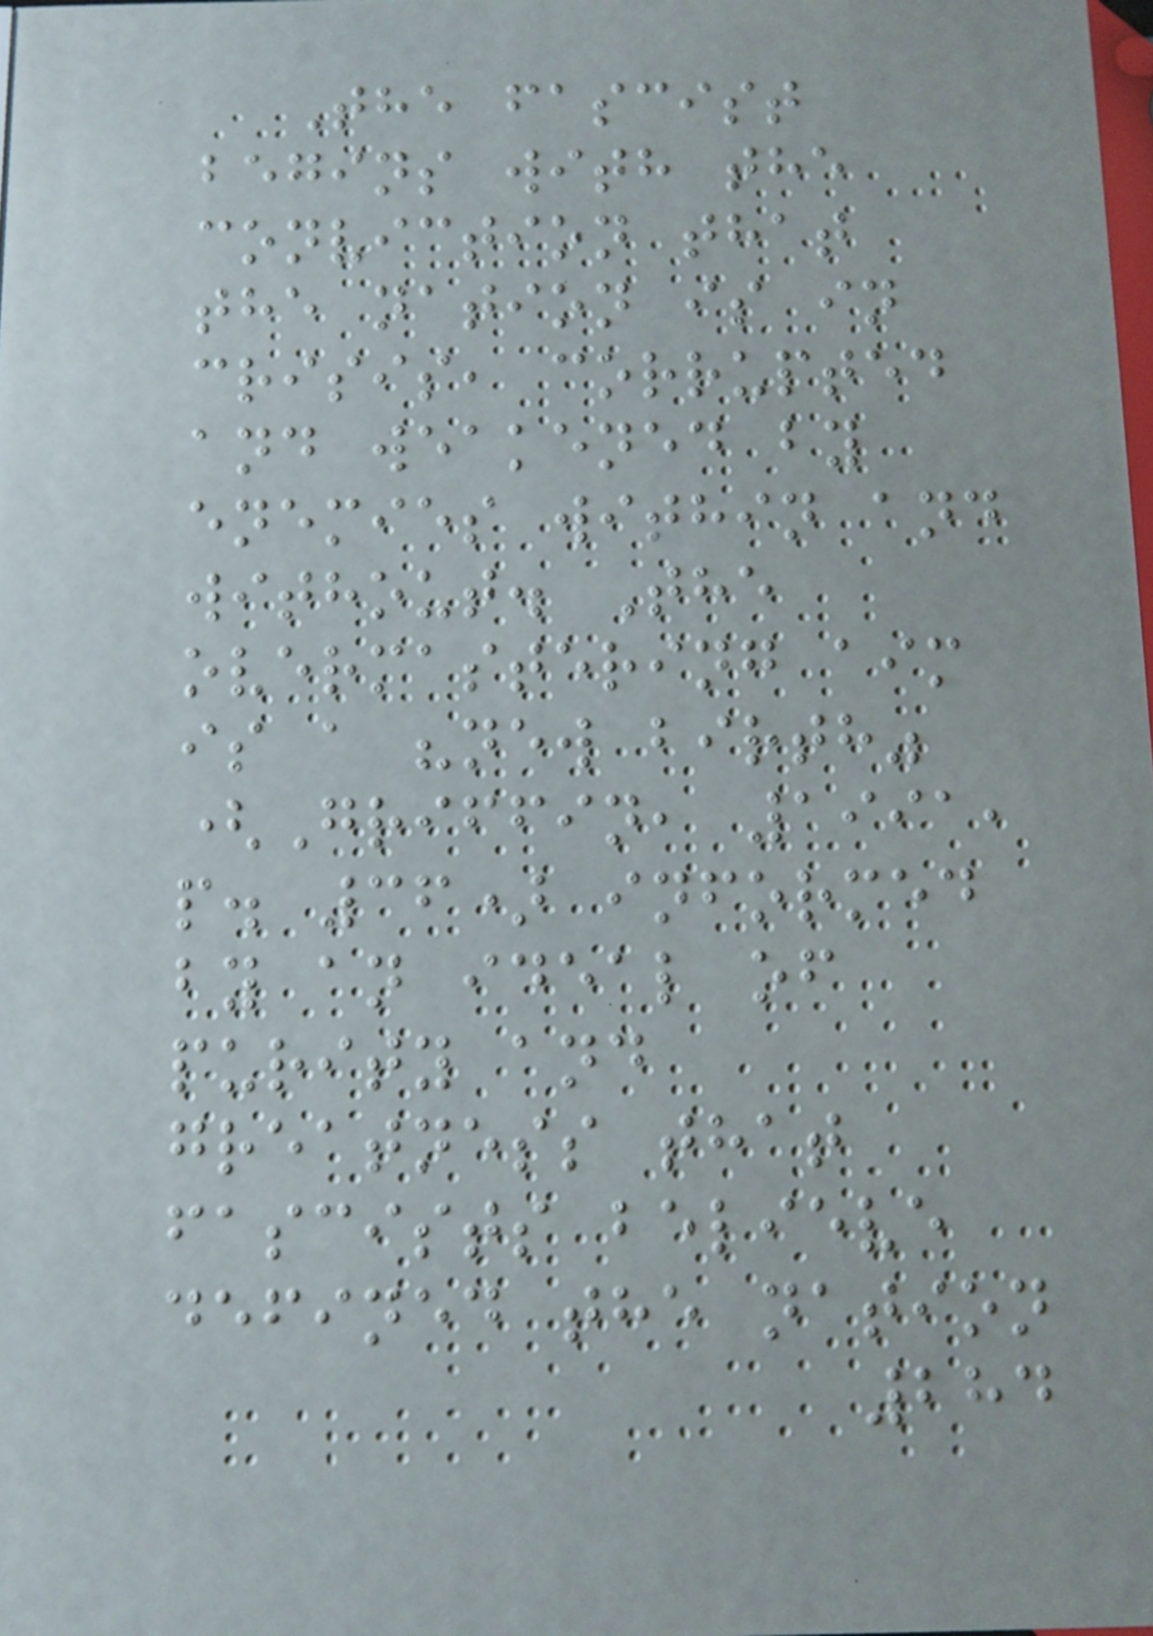The fascist
begins with the
conviction that
the nation is in
crisis, corrupted
and weakened by
enemies within and
without. The
overmastering aim
is a "new birth"
(Griffin, 1991,
p. 36) informed
by an ideal of
purity and
greatness that
fascists believe
defined the nation
284
